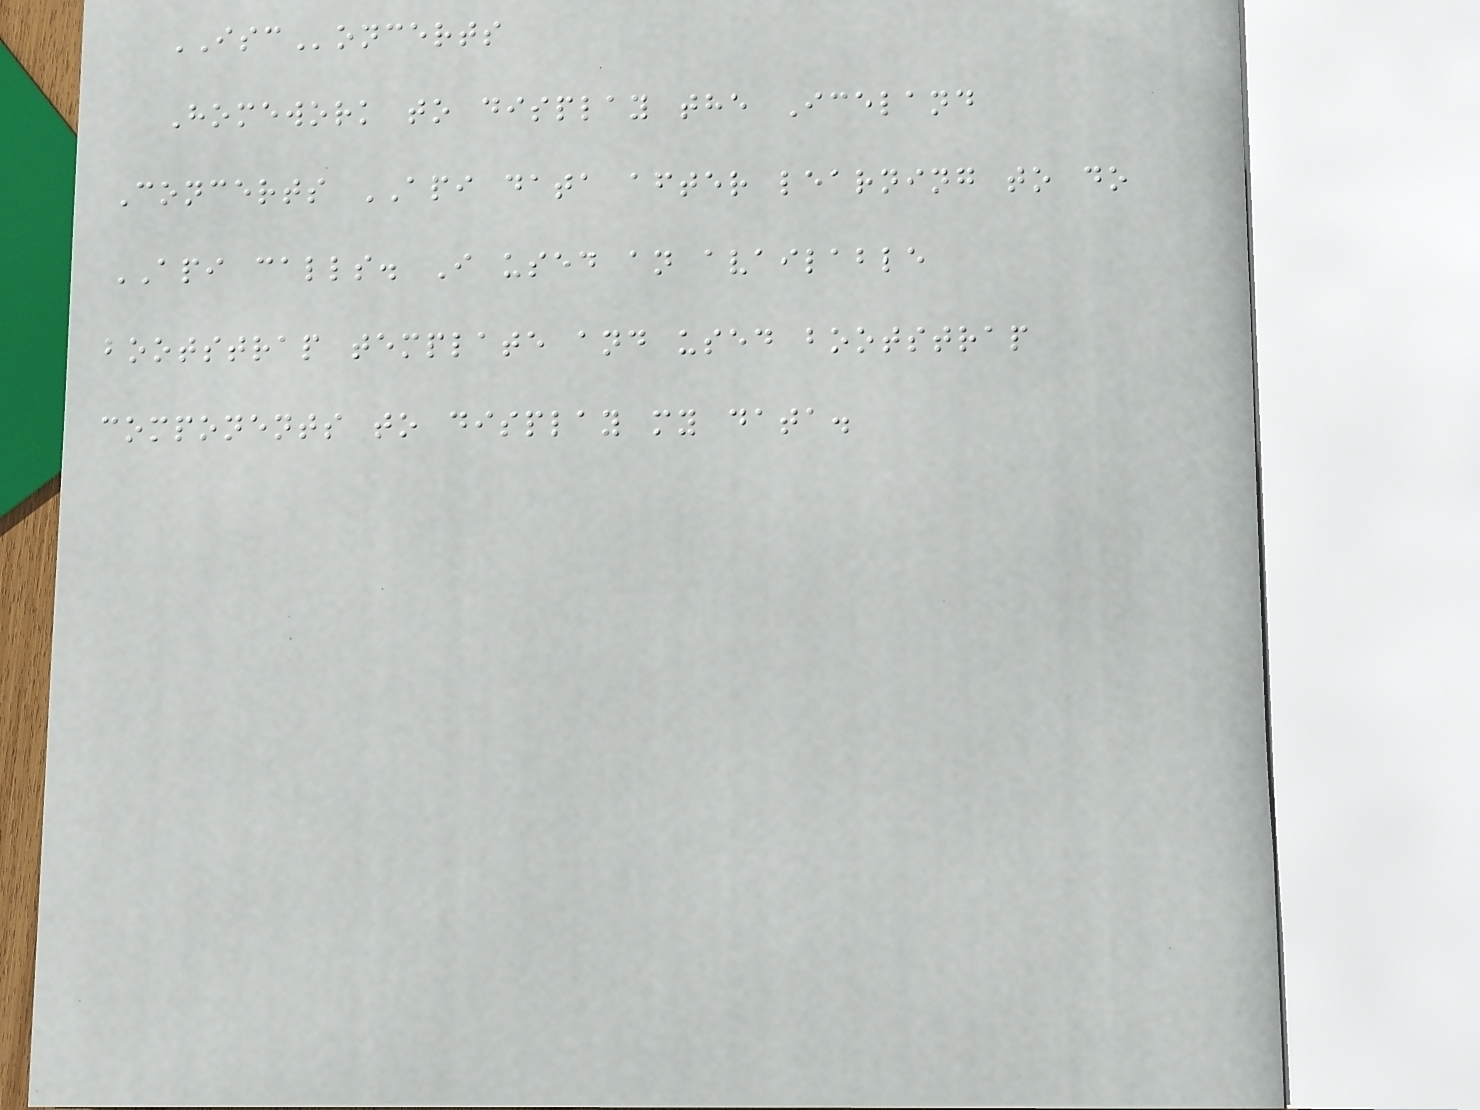ISConcerts
Homework to display the Iceland
Concerts API data after learning to do
API calls. I used an available
bootstrap template and used bootstrap
components to display my data.
